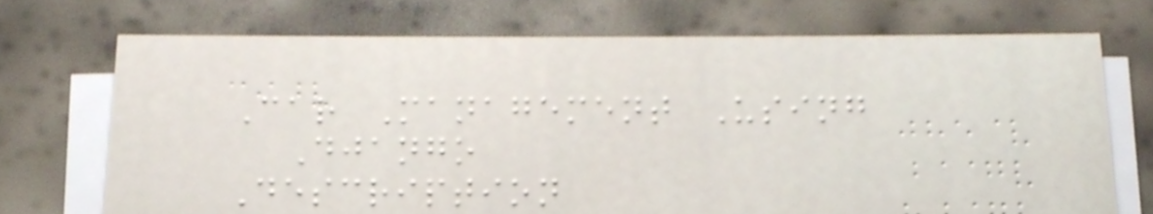Car Management Using
Django
Description
